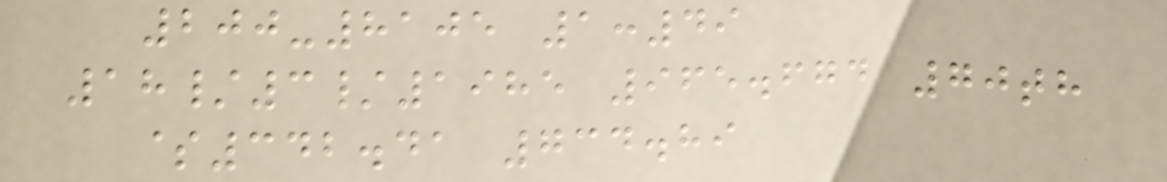200-8105 1:49
18/3/1985 965.674 70th
$342.41 734.89
